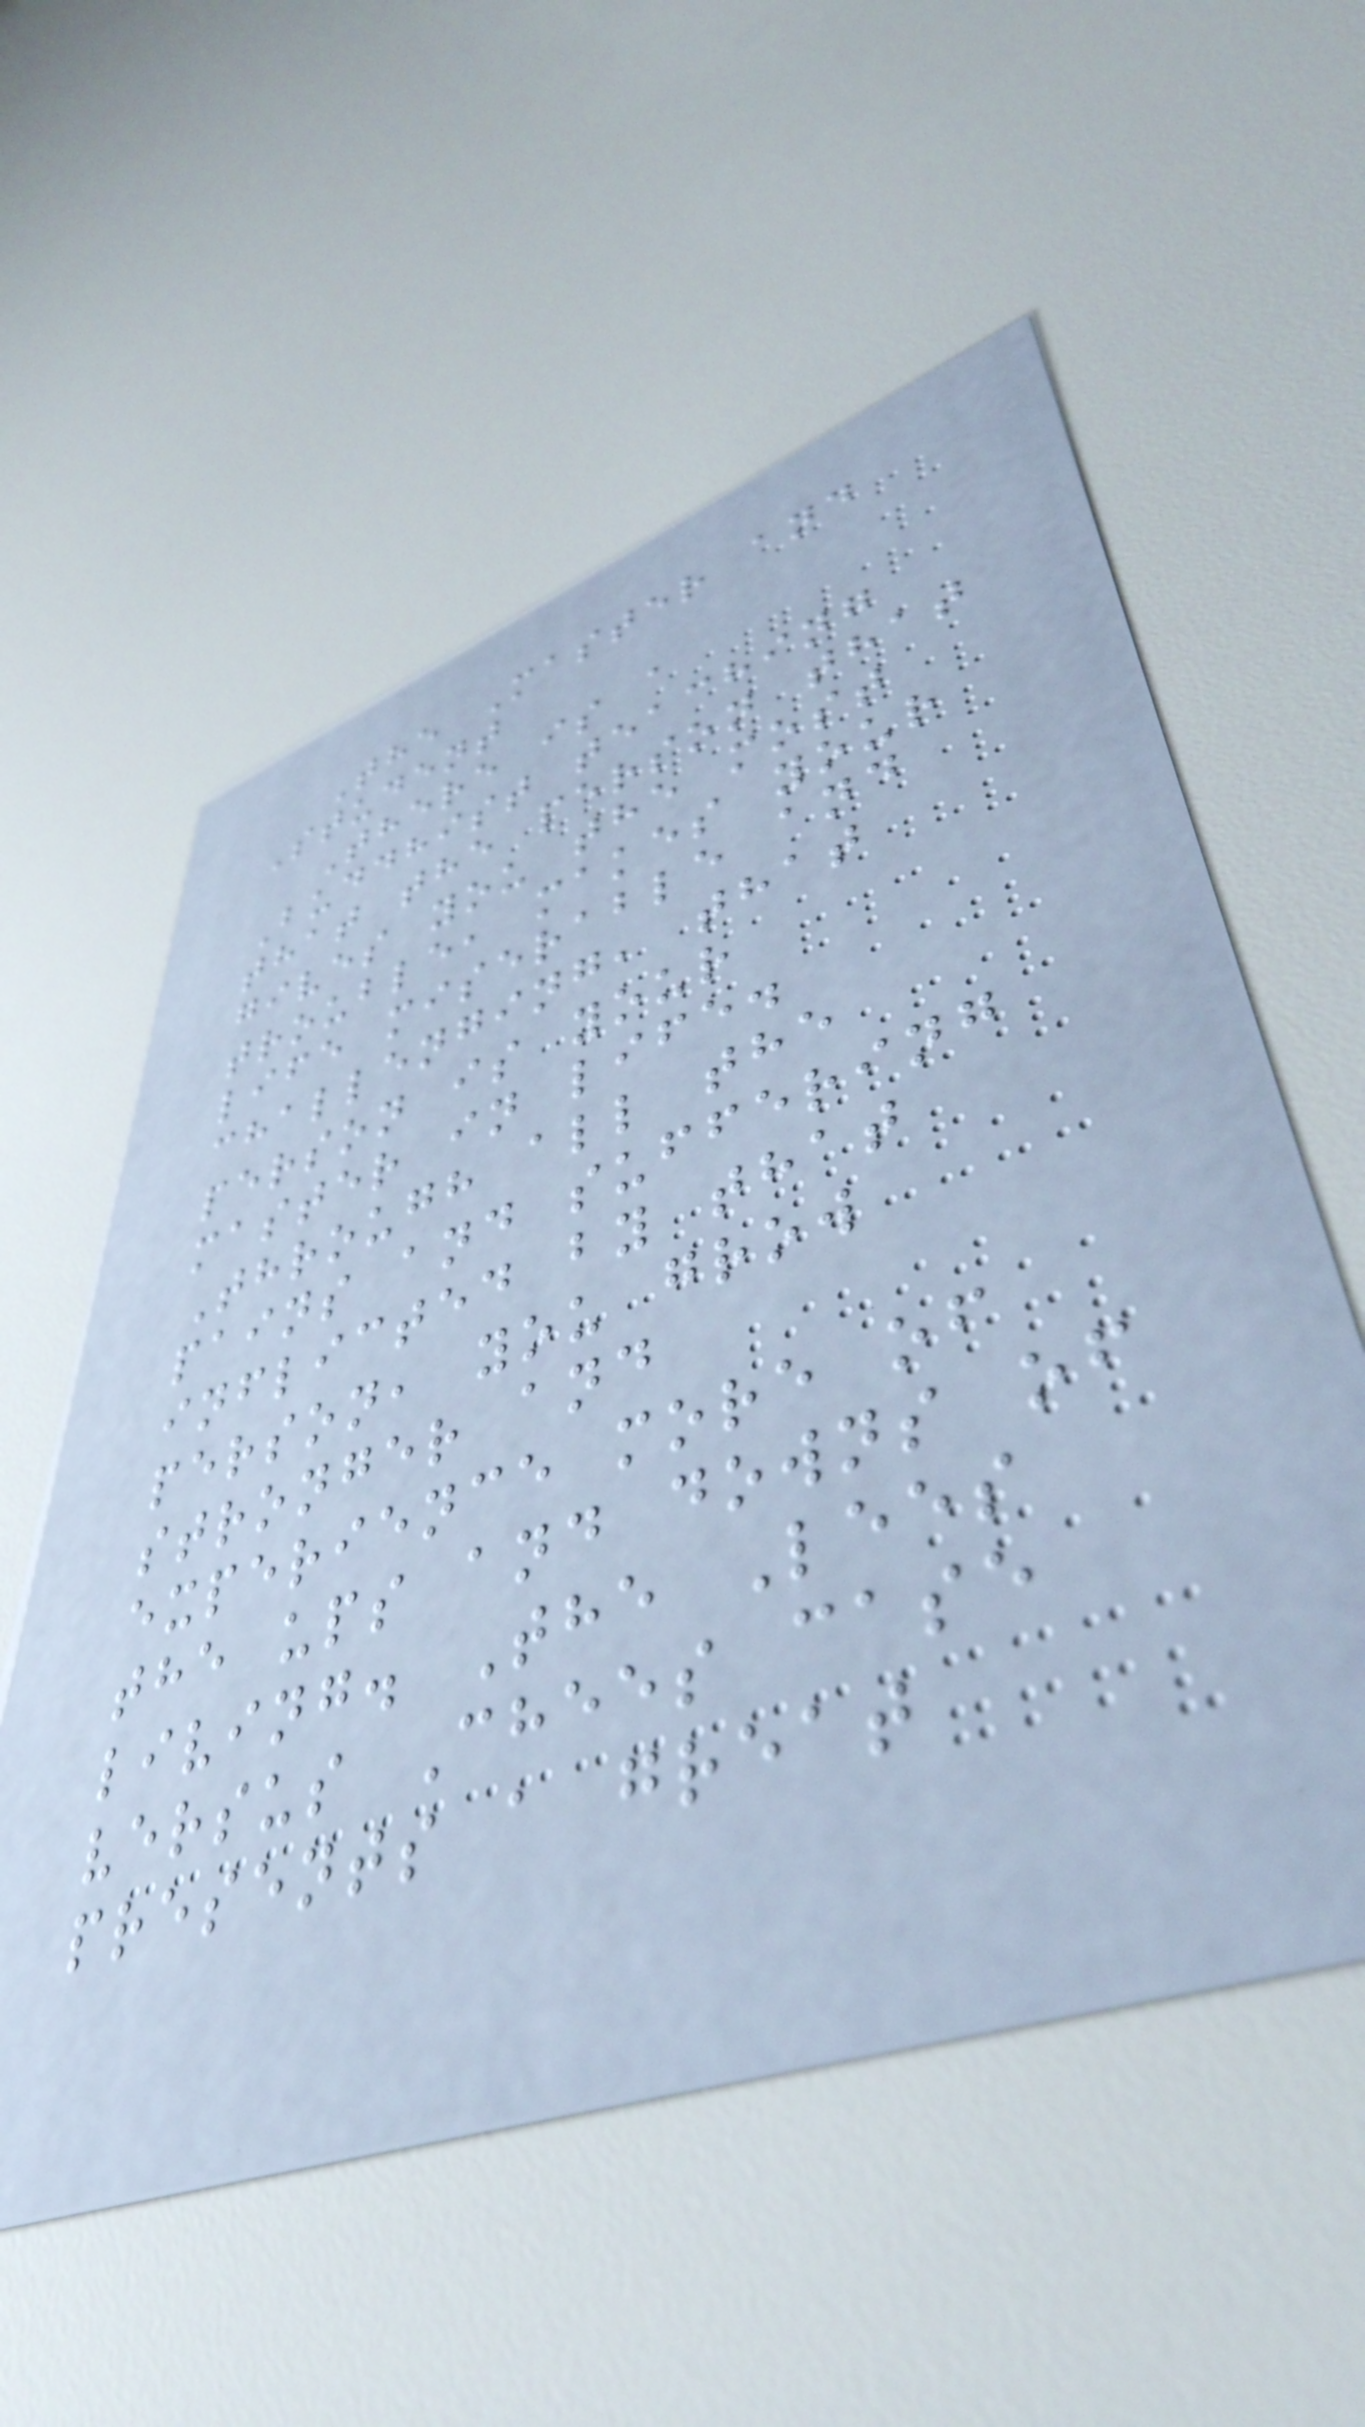The Master and
Student
There is a
Buddhist teaching
that the person that
gives you the most
trouble, makes your
life miserable and
challenging, that
person is your
master in life.
Through all the
pains and suffering
inflicted by that
person, you grow
stronger and
experience more of
the ups and downs of
living. The Lees
versus Chees case
presents a great
